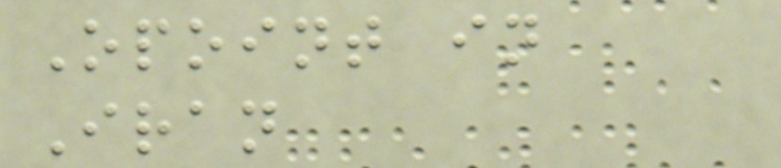Opoint in
Iran
